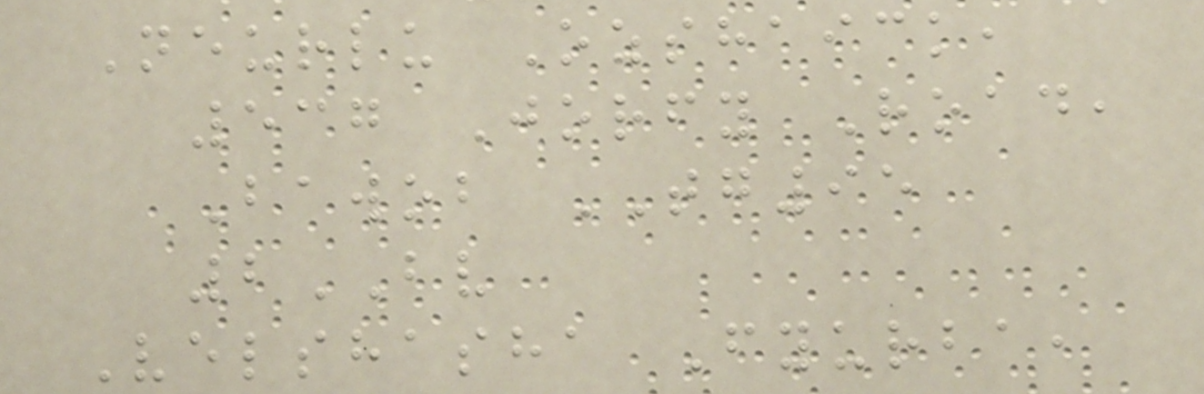Neurlu Ozshaick,
537 Jorfy Road,
Bawob TG95
2BV
Velshasha Fyurba,
